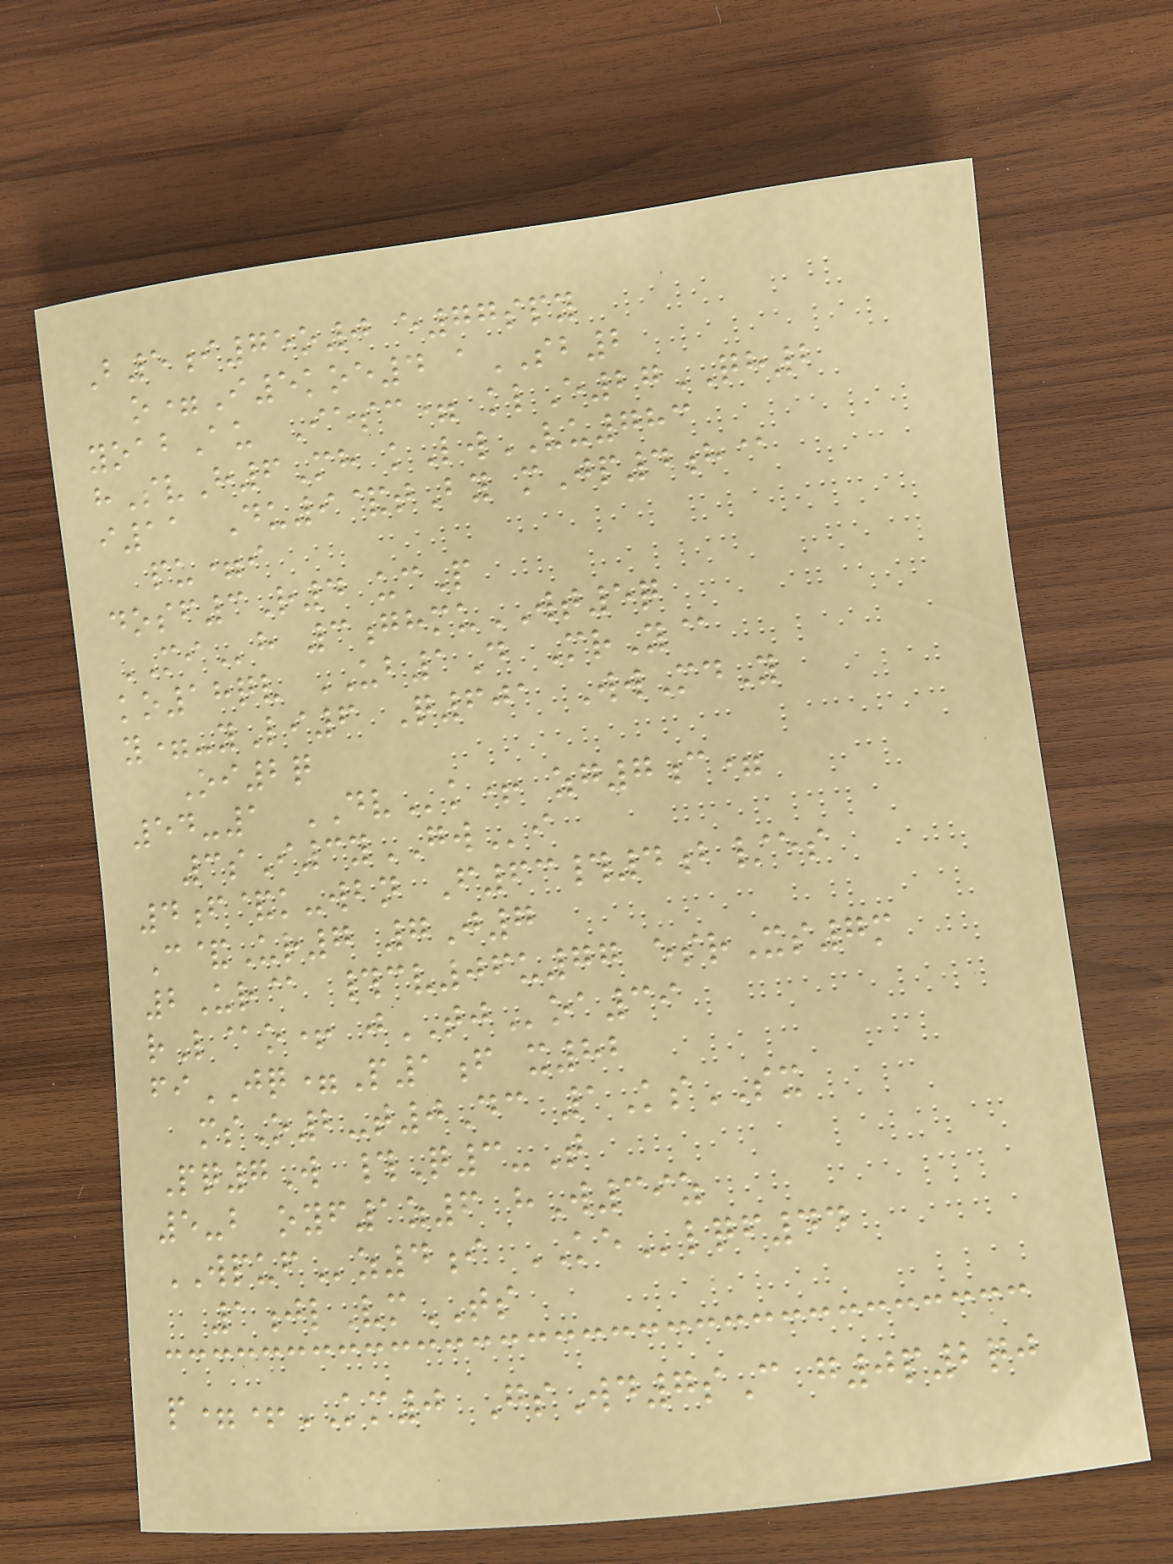B5i75o0 e77spy
o=I5koe4 aSB2
yoabAu Iesc= klE27QH2
hSvH6Mh kLwVU783
i11 Du9&tBy mJp4h@
pu=i
dosf3R4 ucP
MIh 3ghmuWT5q
ko18qv UB1D MrY@
y=-yLi6 Q601 WwMdY
Oi2q
54-1 DVk+ zg7c=
3sI3yGWi
4f&k-wbn F63#4b/es
C&Ur7 7J7
2Ur@ #cv06u77 esrXs7m
rL@o+ jTJoa39
fiJQ=P1f x82
msO2-t0Dc 1KsSX
Pq7W #Q3-T
5-b oyf1z6 hW39z
WPUFz4i KElqf44
1jlVmTS
p=+KM0 GsWd7sC g0p2qj
